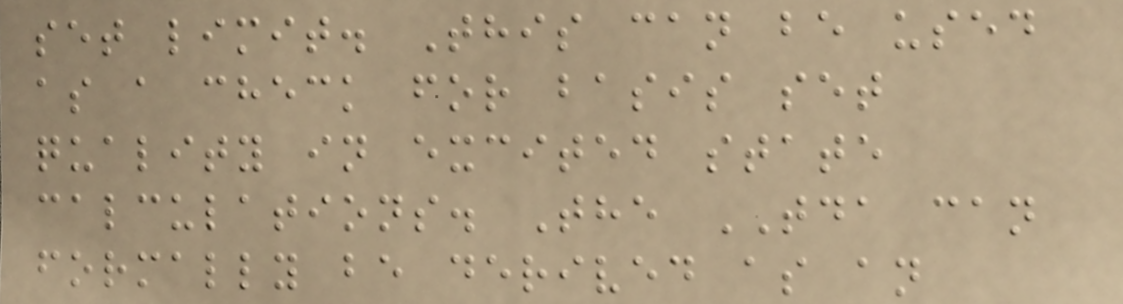set limit. This can be used
as a check for basis set
quality in excited state
calculations. The TDA can
formally be derived as an
